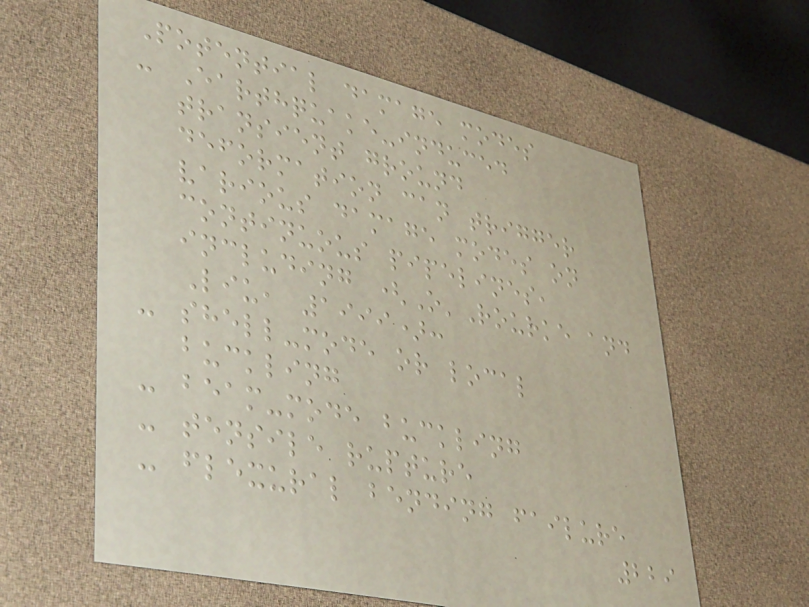Potential damage modes
- Earthquake-induced
transient ground
deformation can trigger
various damage modes on
continuous pipelines,
including (O'Rourke and
Liu, 1999):
- shell-mode or local
buckling
- beam-mode buckling
- tensile rupture
- flexural bending failure
229
